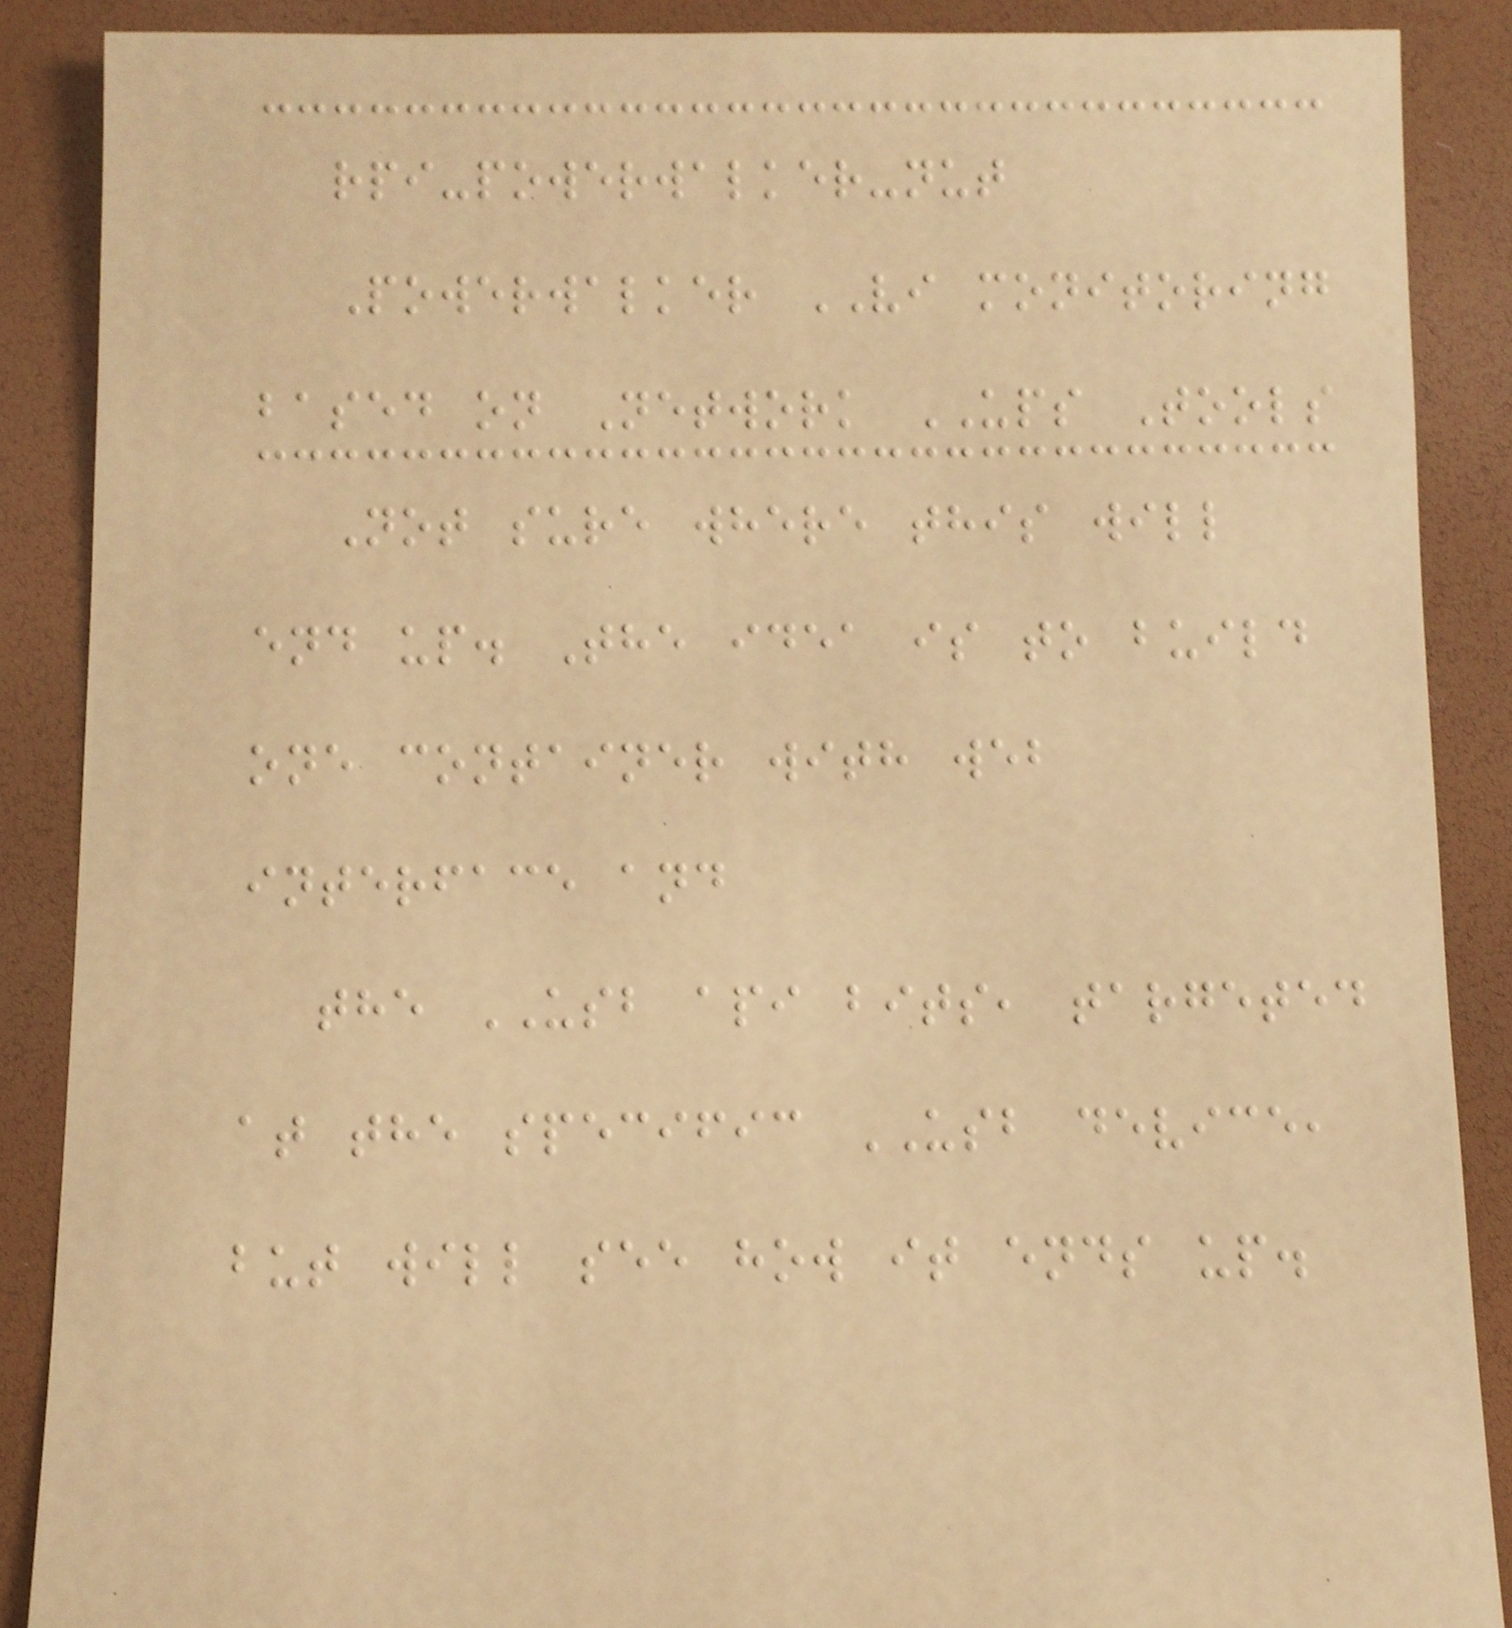rpi-powerwalker-nut
Powerwalker VI monitoring
based on Network UPS Tools
Not sure where this will
end up. The idea is to build
one container with web
interface and
the USB api bits, targeted
at the specific USB device,
but will see how it ends up.
